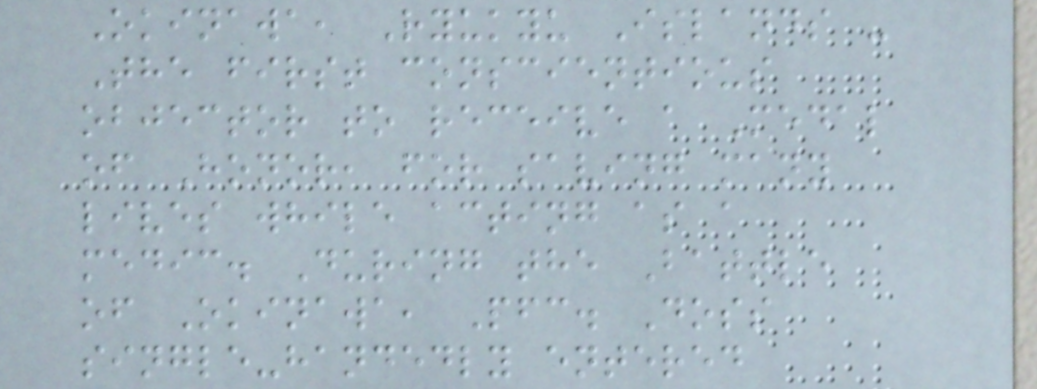Okinawa, Ryukyu Islands -
The first conscientious
objector to receive a Medal
of Honor, for saving many
lives while acting as a
medic. During the Battle
of Okinawa, Pfc. Doss
single-handedly entered
